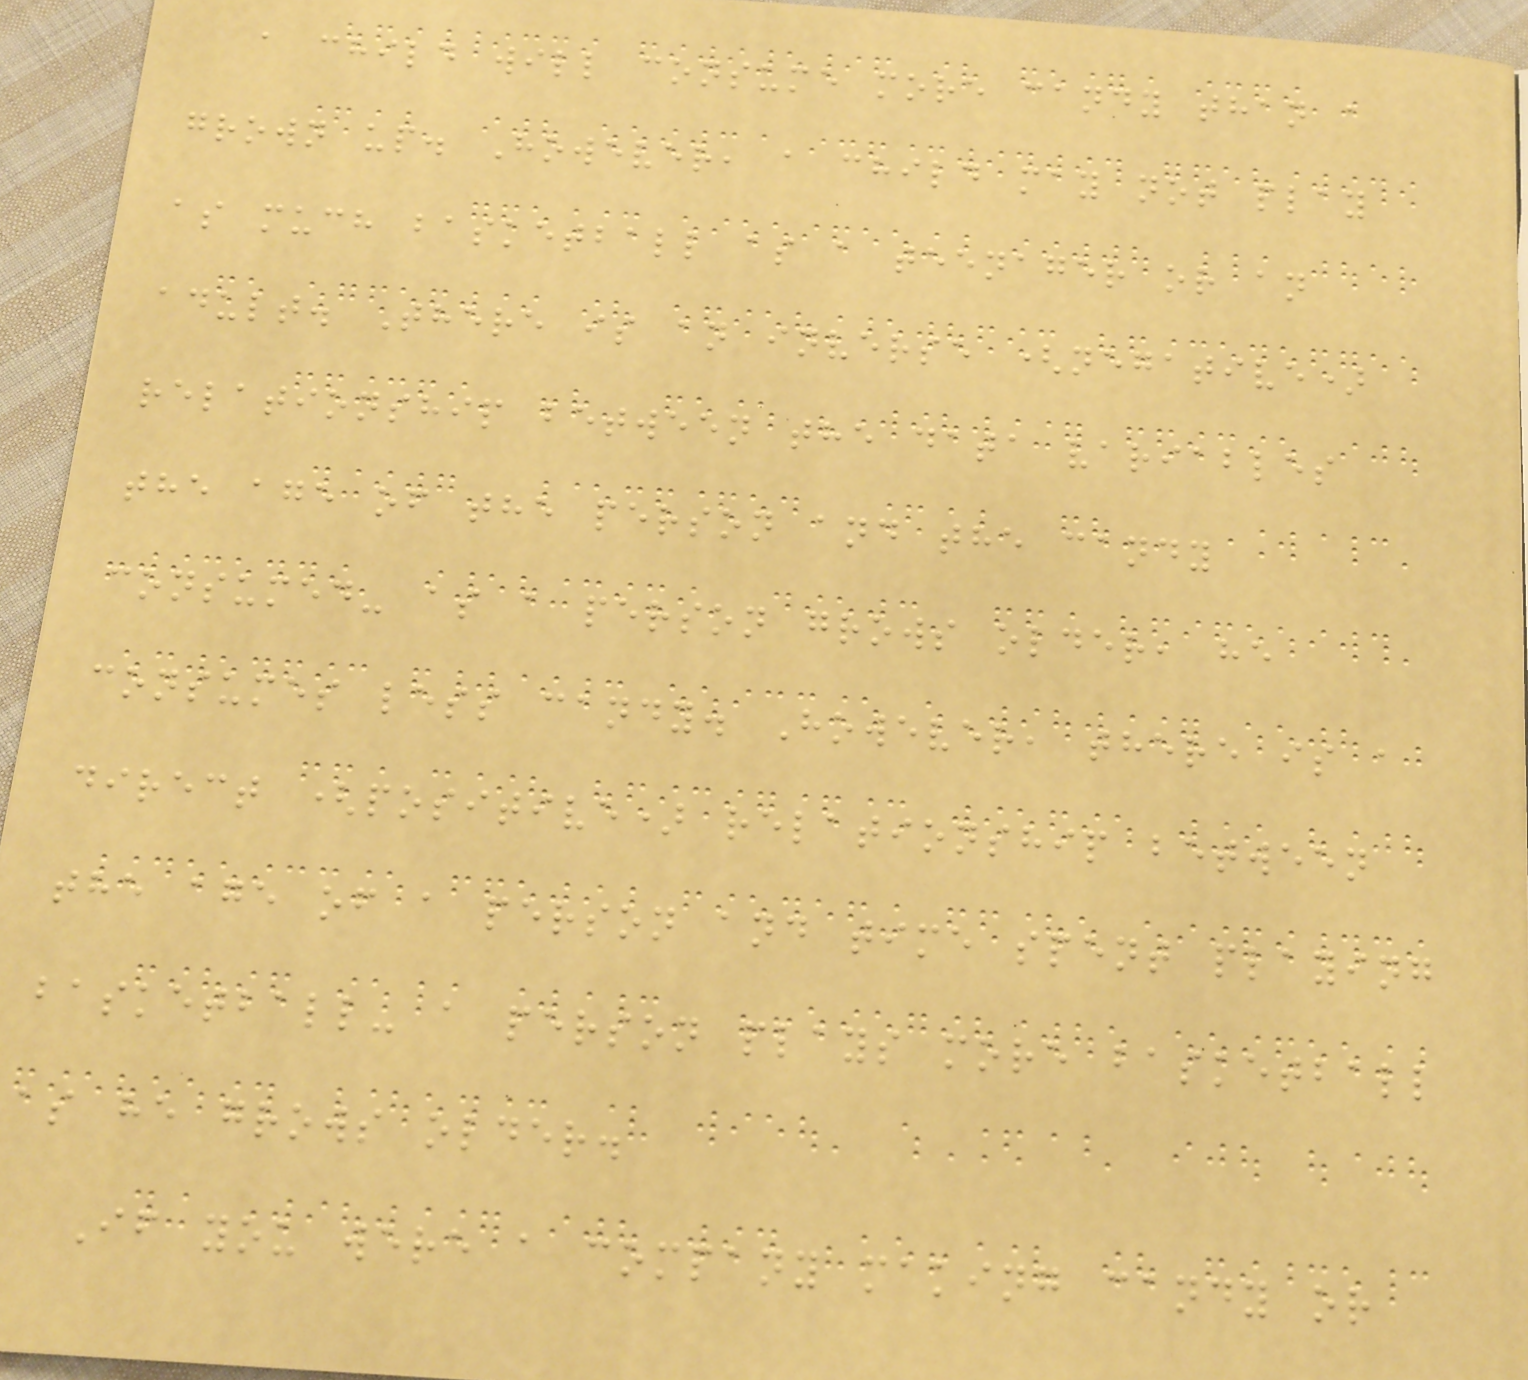a child will consume more candy than a
grown up. However, a child may not play
as much basketball as a teenager or an
adult. There is an inverse (negative)
relationship between the data variables
the age of the person and the candy
consumed- as a person grows older, he
consumes less candy. However, there is a
direct (positive) relationship between
the age of a person and time spent playing
basketball- a person plays more basketball
as he grows older.
If you were a company making candy or
